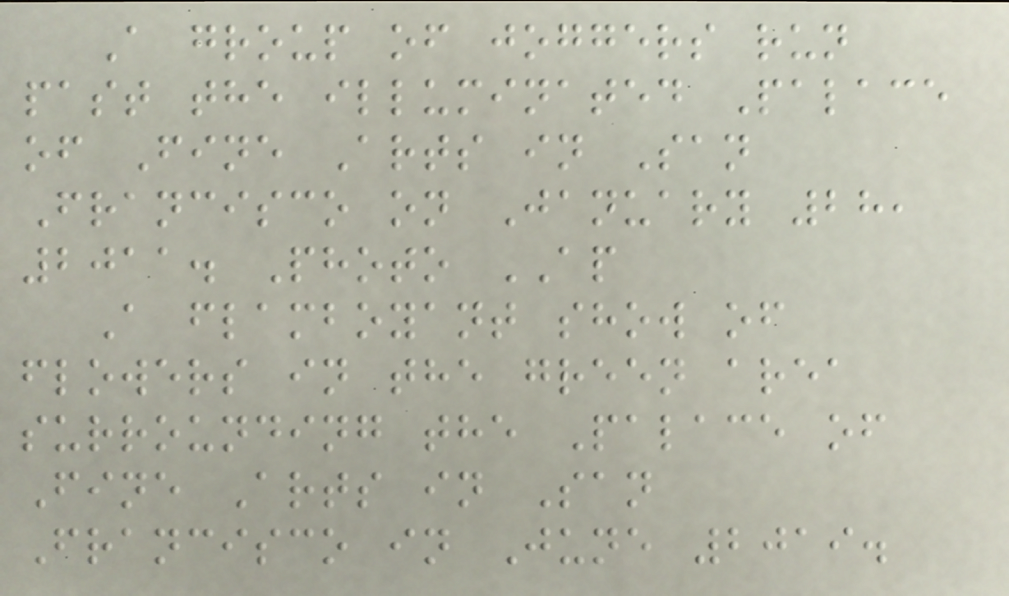A group of joggers run
past the illuminated Palace
of Fine Arts in San
Francisco on January 28,
2011. Photo AP
A flamboyant show of
flowers in the green area
surrounding the Palace of
Fine Arts in San
Francisco in June 2019.
